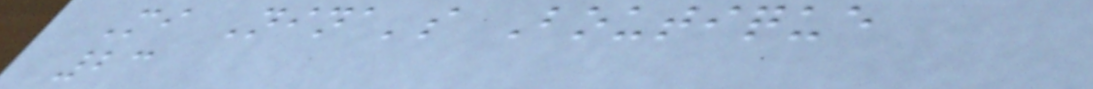Mi Nina's Boutique
23
